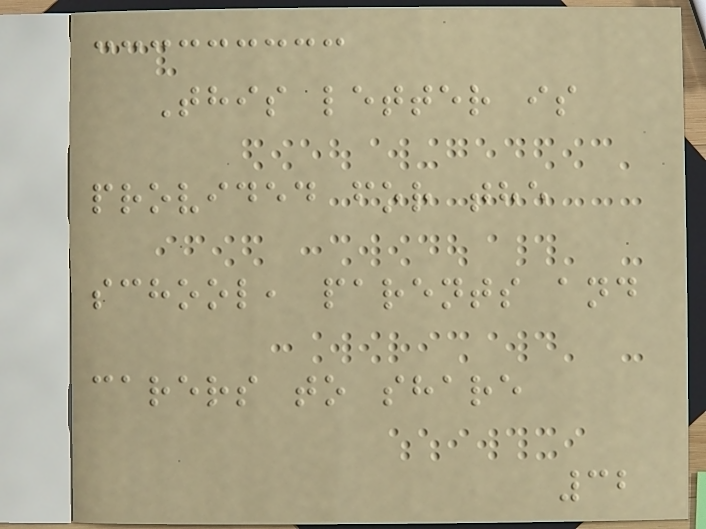This letter is
provided for the
school, parents and
carers to share
32
